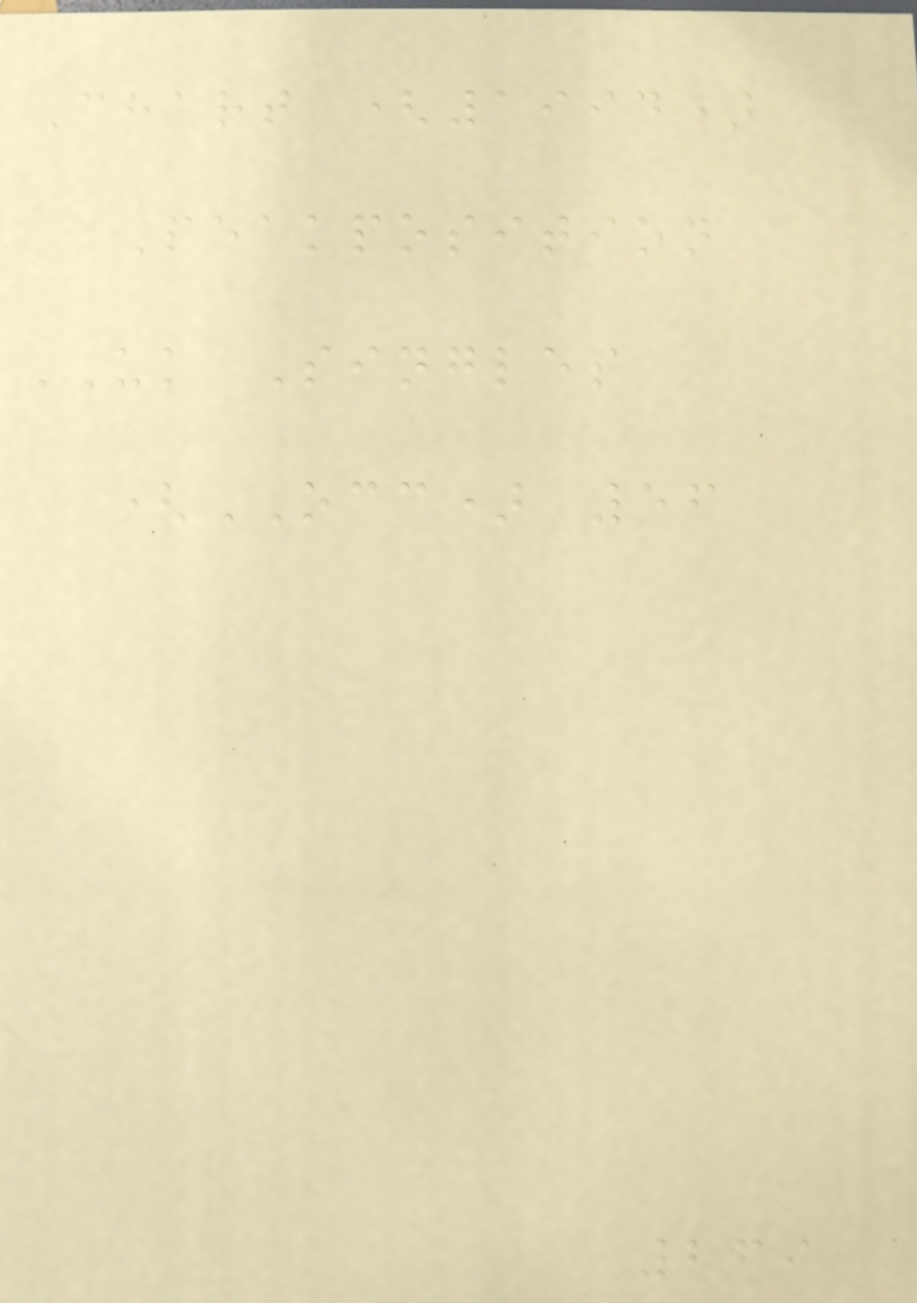Chart (1994)
Peakposition
UK Singles
(OCC) 56
269
